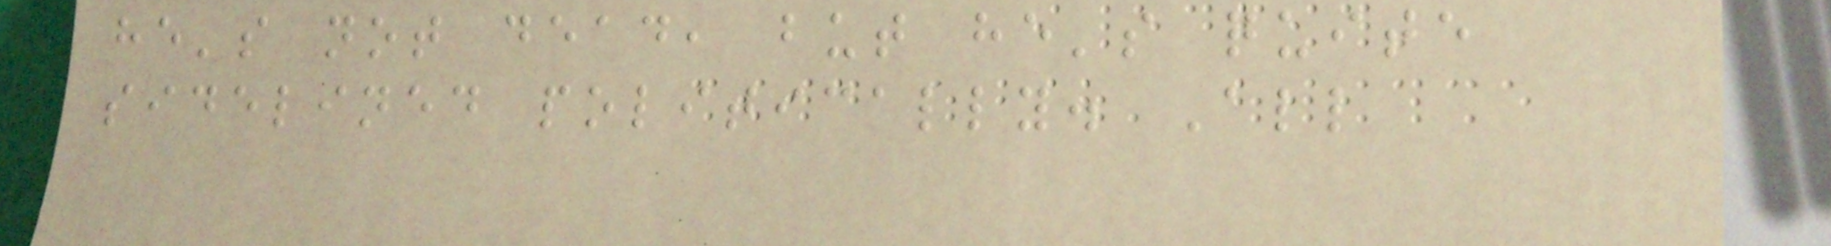he's not dead, but he's quite
sidelined politically. All
